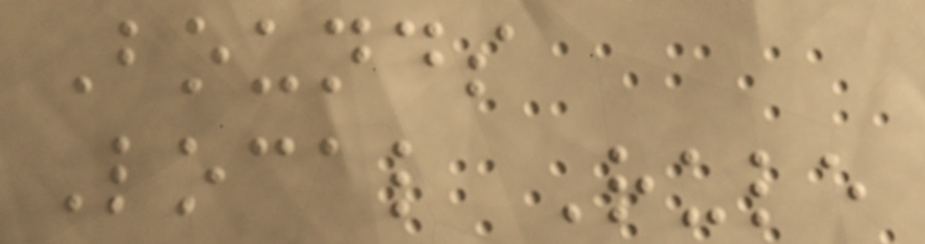Bounds
Local Rule
